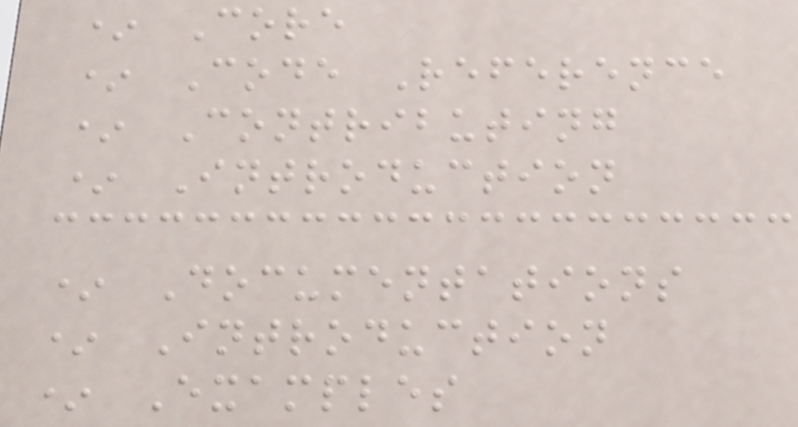* Core
* Code Reference
* Contributing
* Introduction
* Documentations
* Introduction
* Examples
